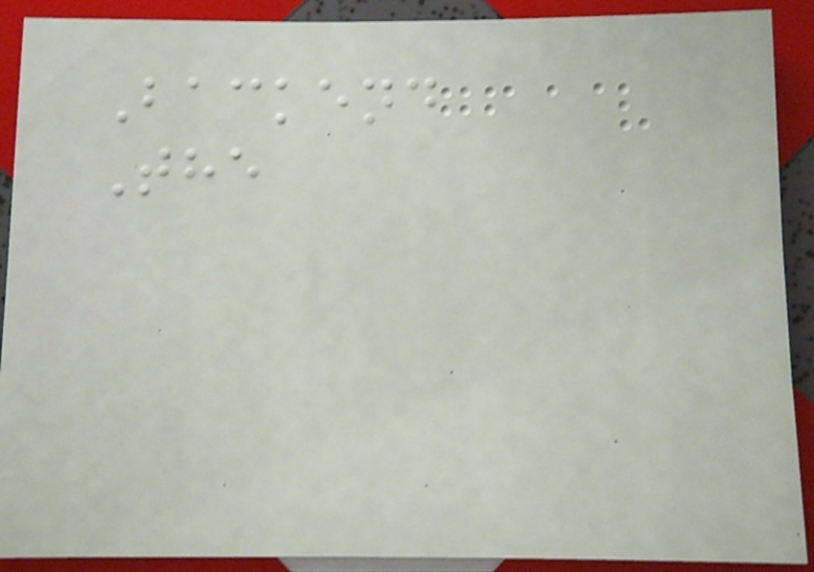Backend
The
